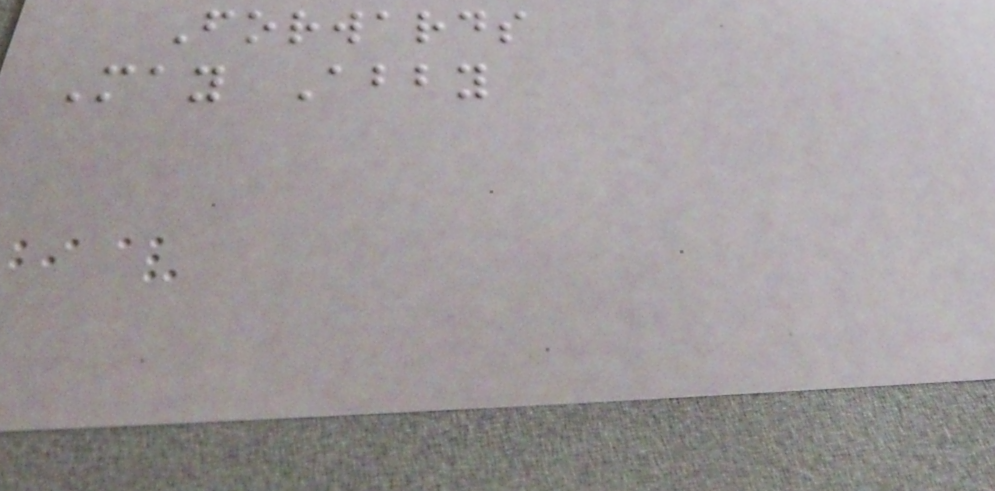Forwards
May Abby
